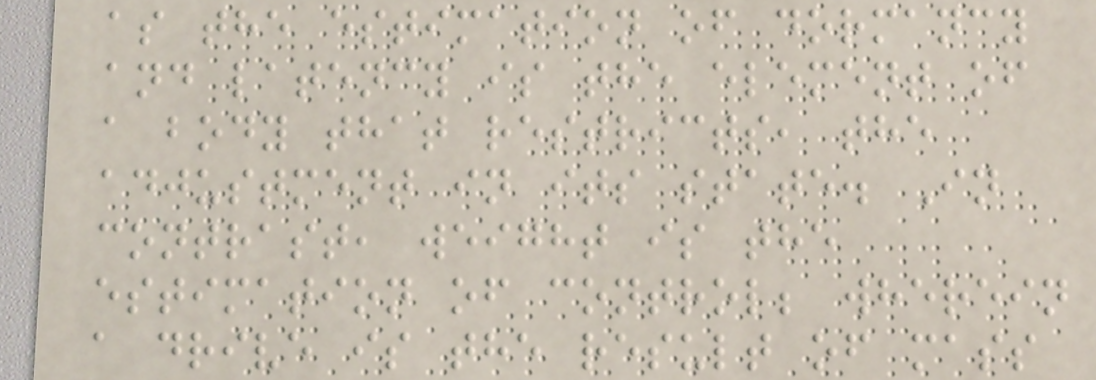as the estimation of dormancy
and latency is the element of
a body that restricts, the
adjustment in its state. In
contrast, weight is the
estimation of control; wherein
a drive is the result of mass
